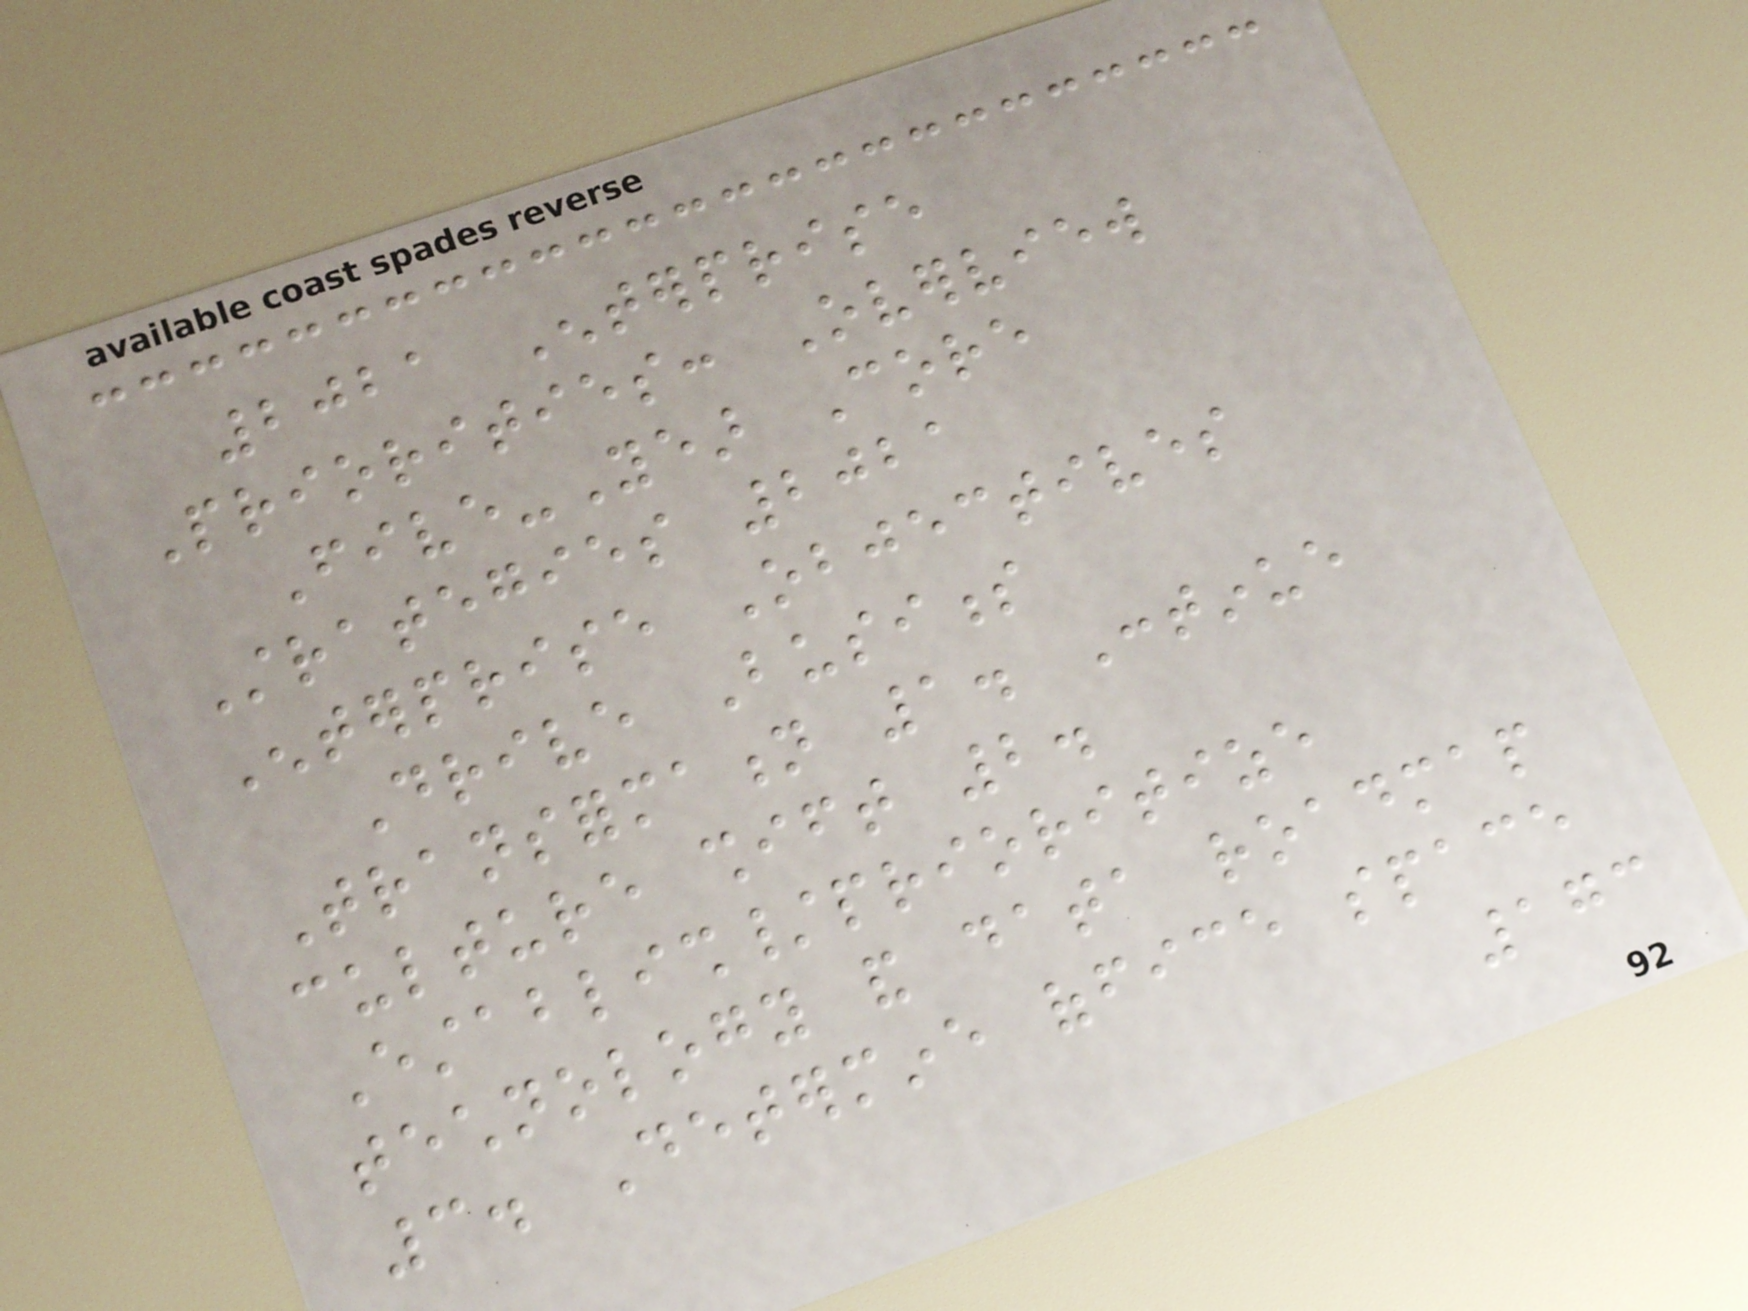2021 Enterprise
Priorities: Overview
Five-Year Core
Strategies 2021
Enterprise Objectives
Drive Business
Transformation 1. Continue
culture shift 2.
Establish/prioritize
technology and data roadmap
3. Determine office space
173
